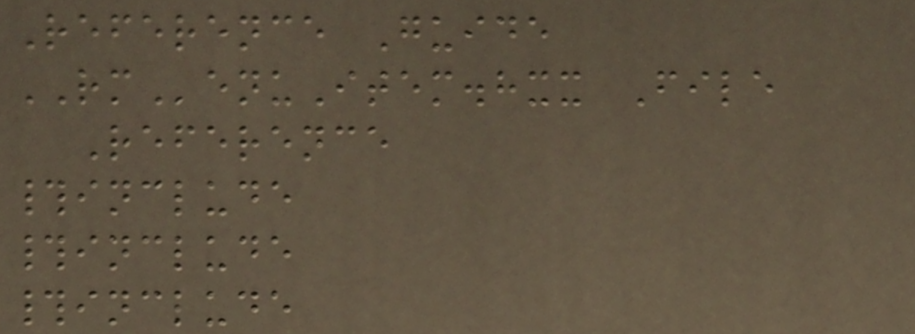Reference Guide
RMenuItem.hxx File
Reference
#include
#include
#include
